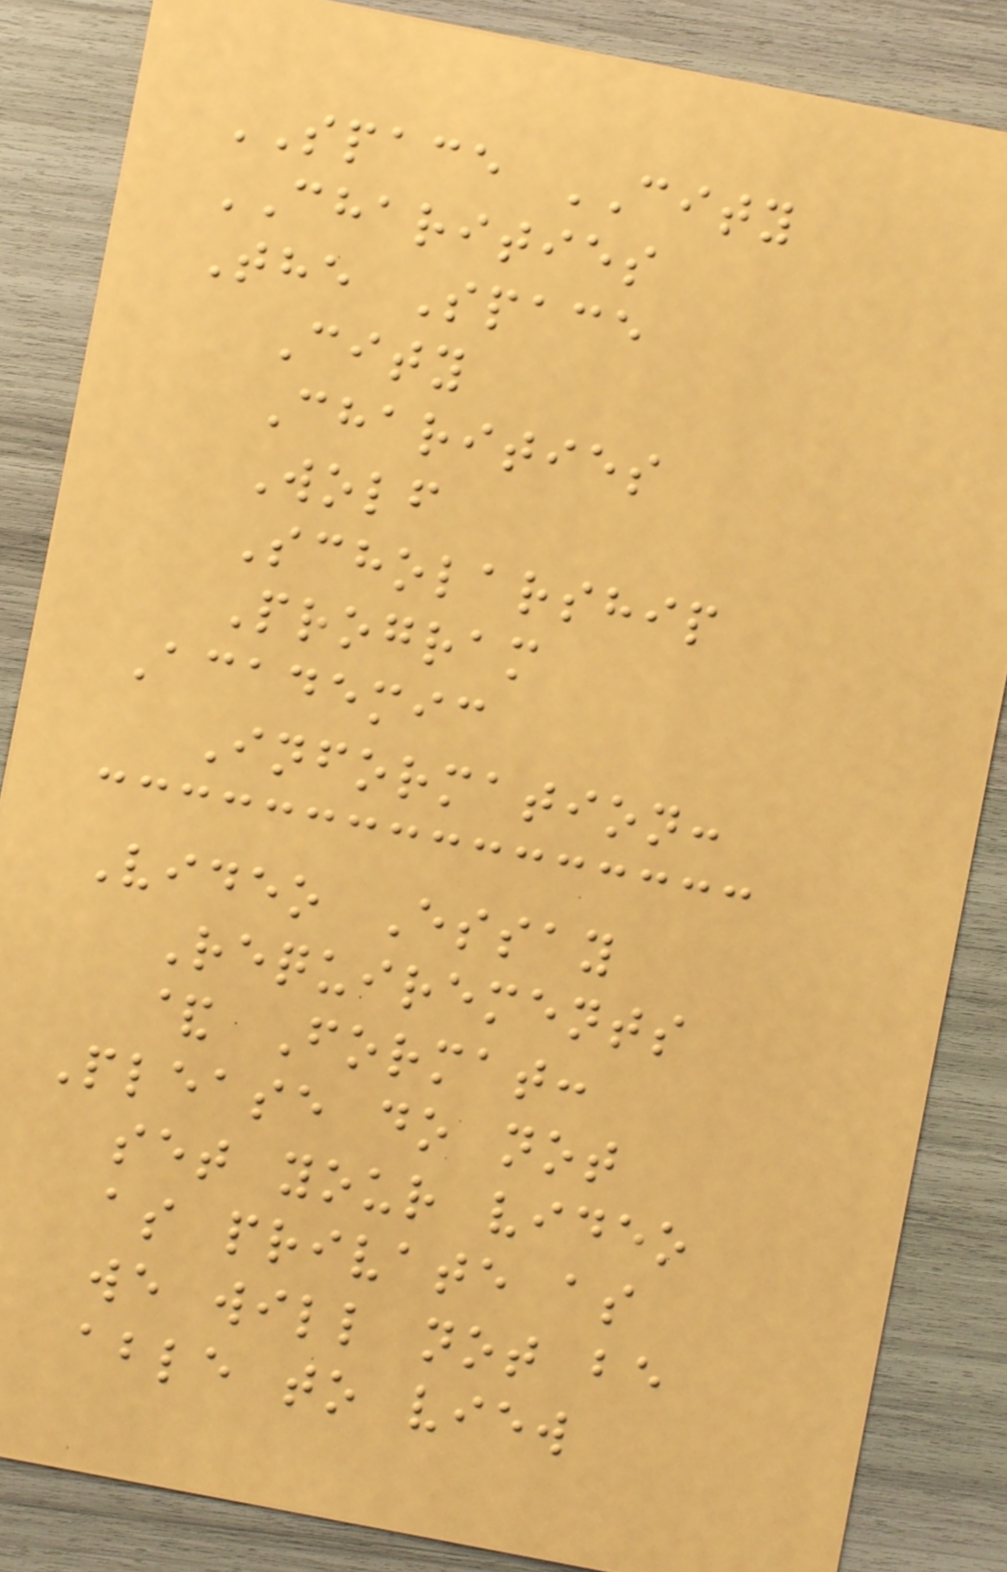SPACE CITY
CHARITIES
The Space
City
Charities
Wolf
Scholarship
Program
Academic
Information:
Video Essay
Requirements
& Format:
Please do not
set your video
as private as
we will not be
able to view
